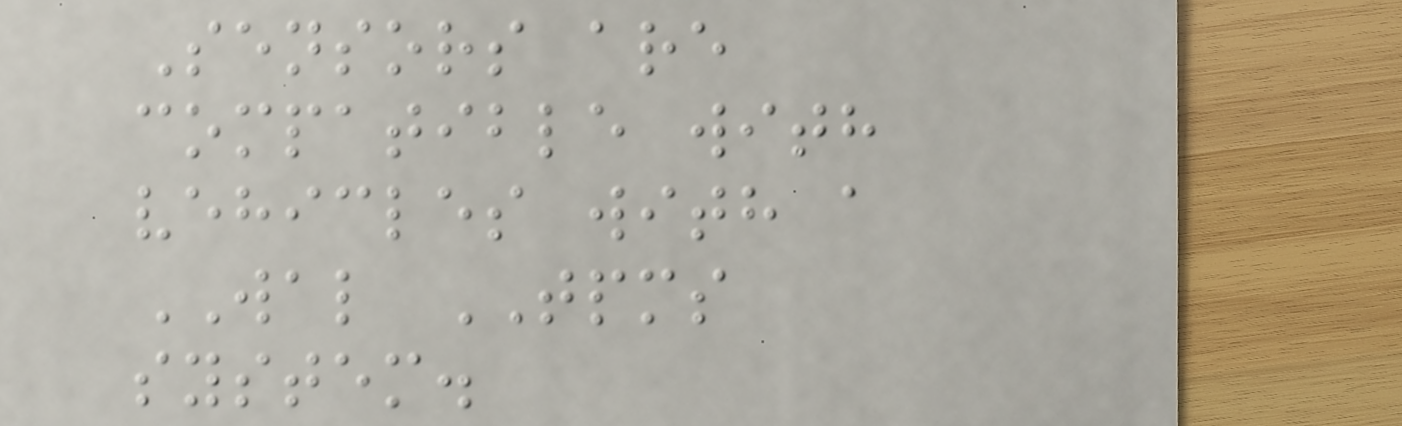Sensors are
compatible with
vehicles with a
WAL TPMS
system.
